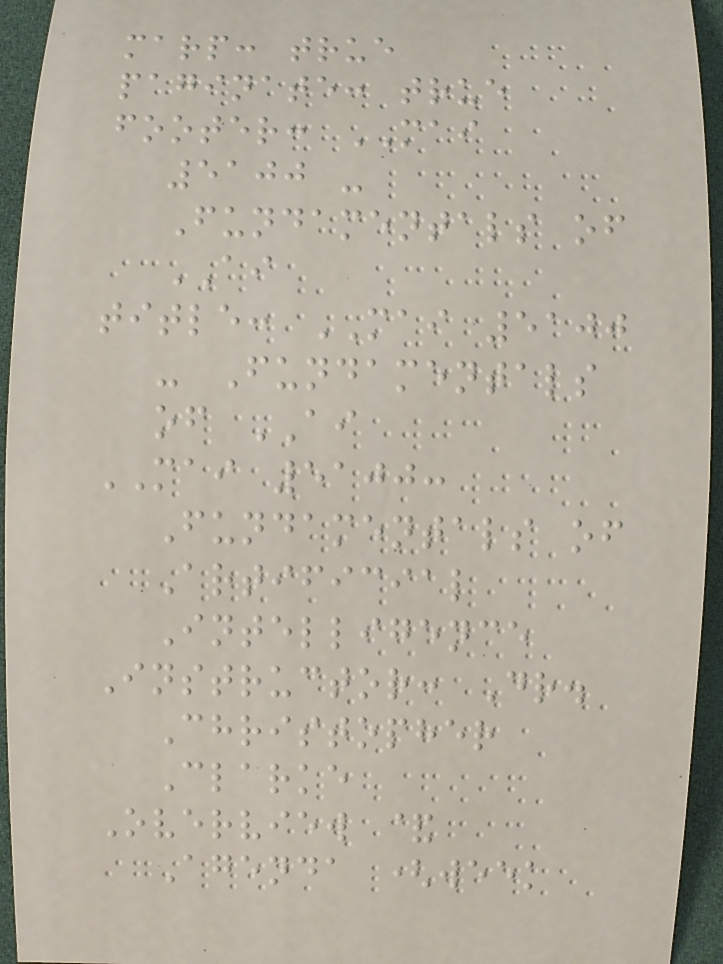marp: true
paginate: true
footer: MAI
5100 -
Fundamentals of
AI
title: MAI 5100
- Fundamentals
of AI
MAI 5100:
Fundamentals of
Artificial
Intelligence
Instructor: Dr.
Christopher
Clarke
Overview &
Agenda (week
